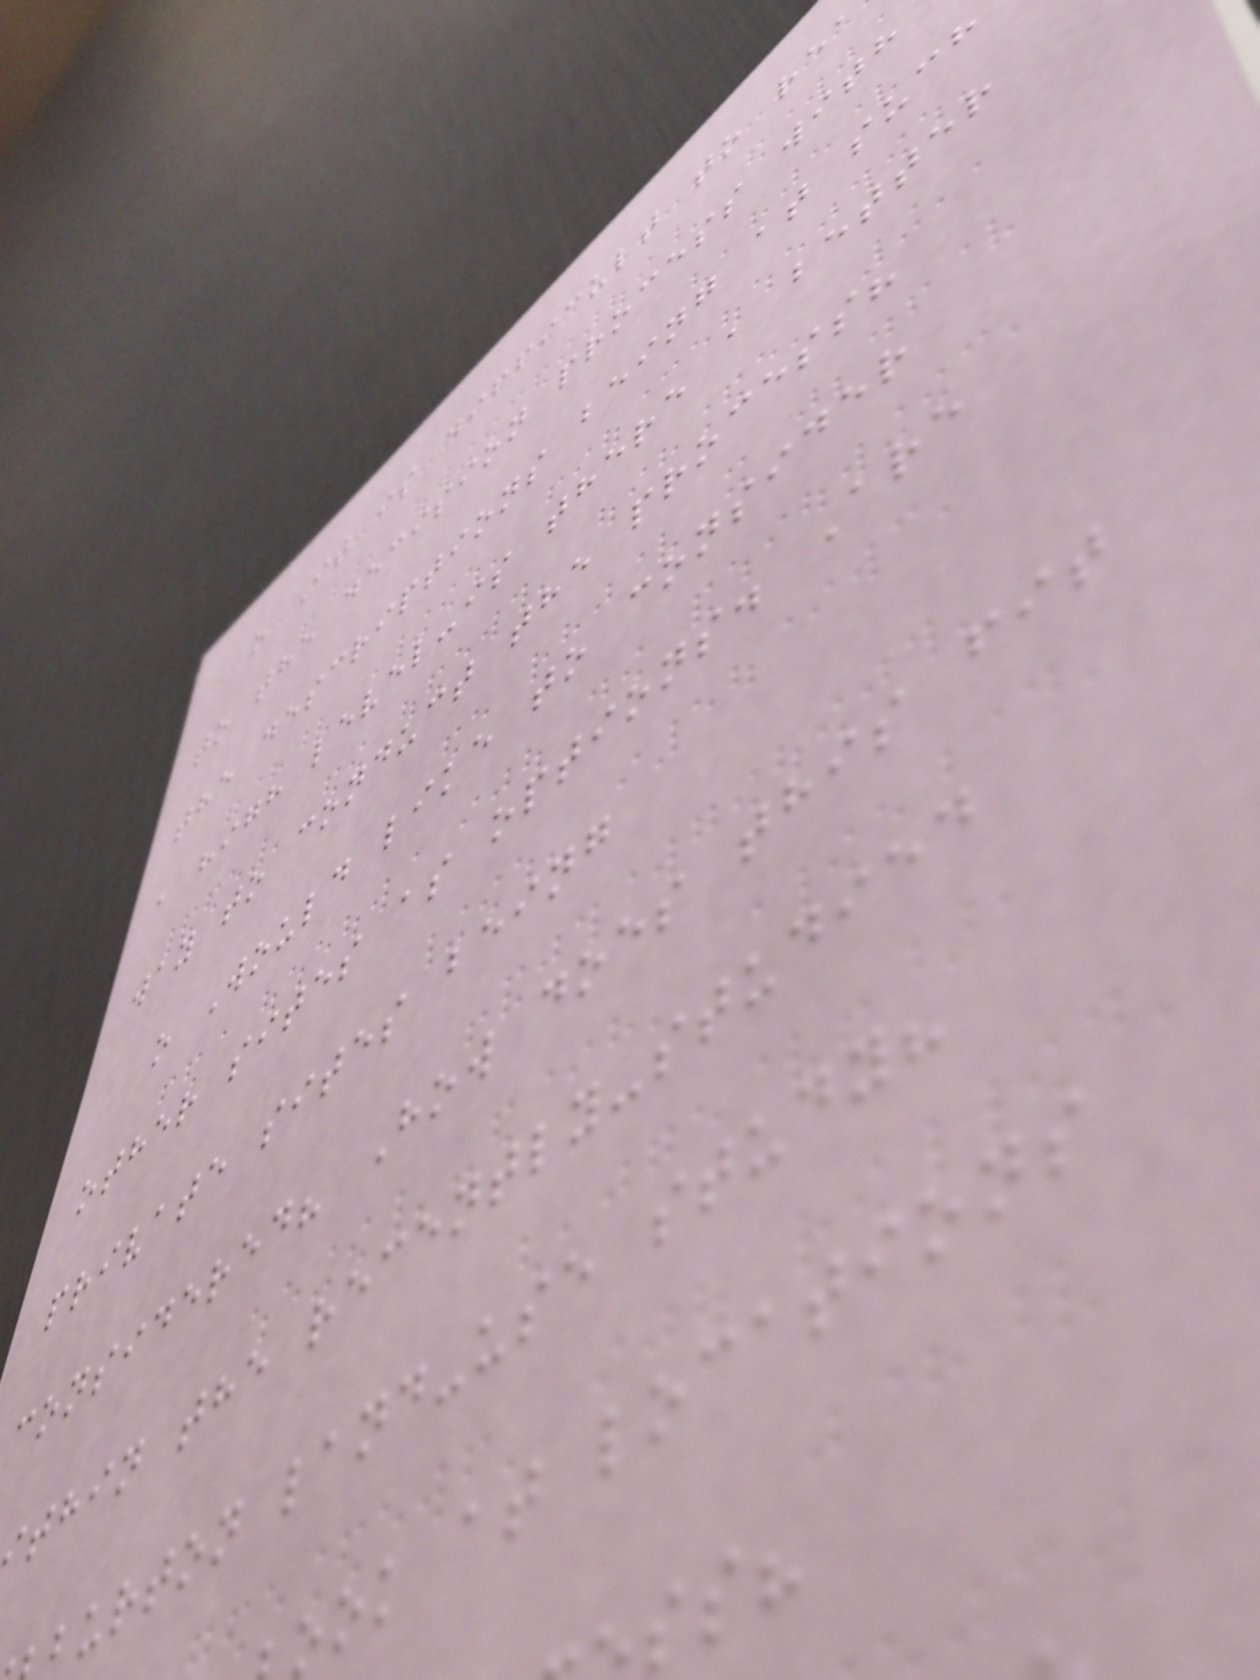o It is difficult to rea
to the decision process with
the descriptions being at such
a high level-is there a better
way to conduct the process?
o Would like to consider
other sites as options. Are
private sites being
considered? How does this fit
thin the recently-studied
burton land-use study?
ook at locations
